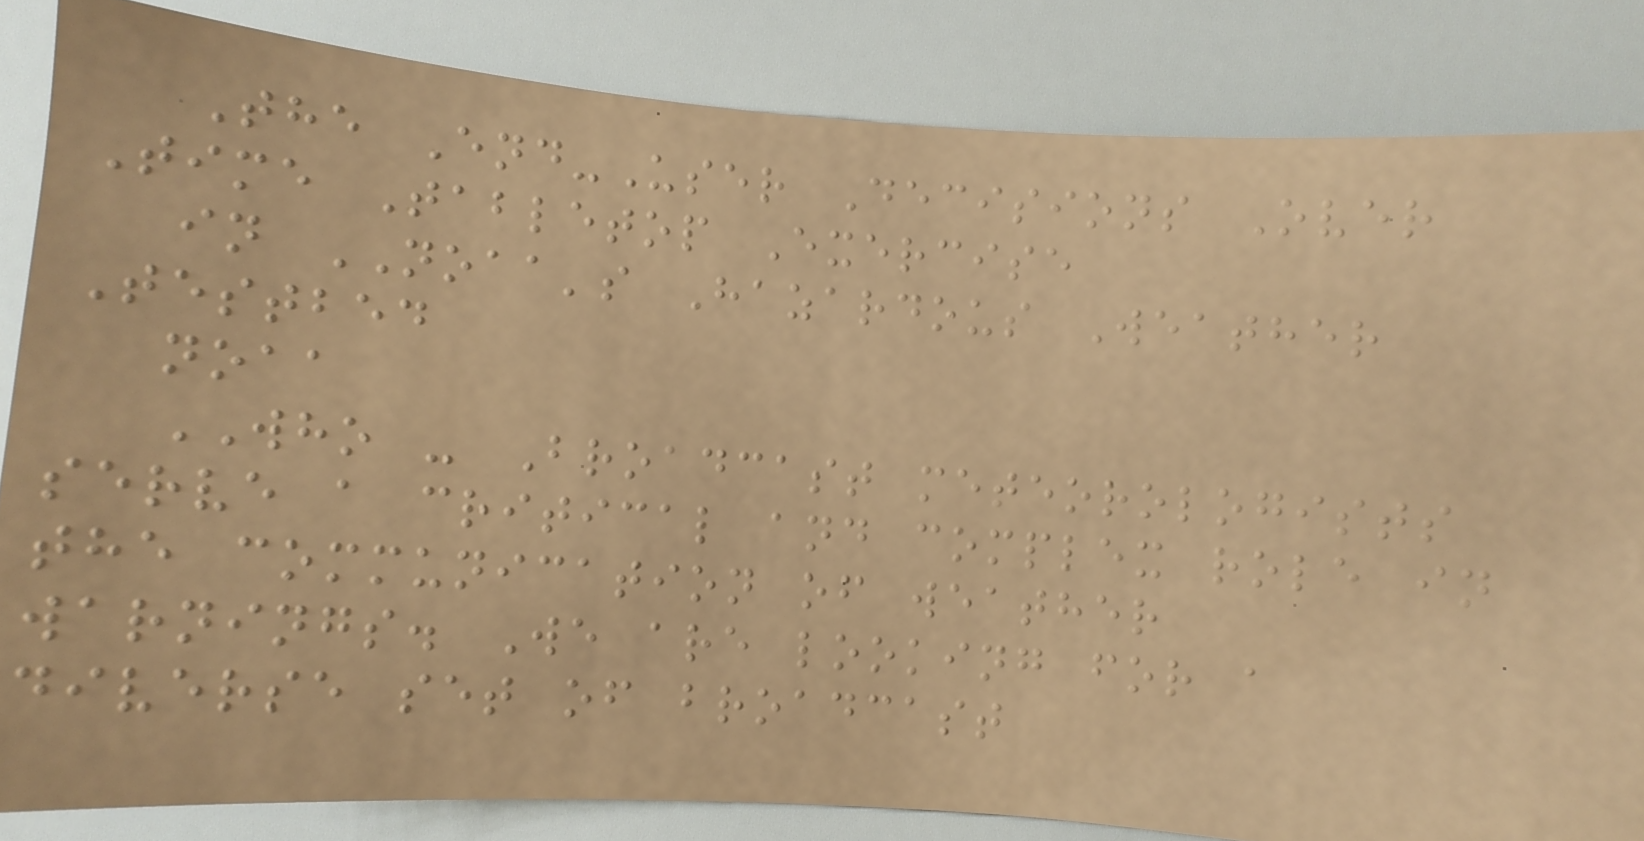The End-User Decisions Over
Time Tabletop Exercise
in NOAA's Hazardous Weather
Testbed
noaa
WHO - Broadcast meteorologists
serve a critical and complex role in
the communication of weather
warnings. We are looking for a
diverse set of broadcast
